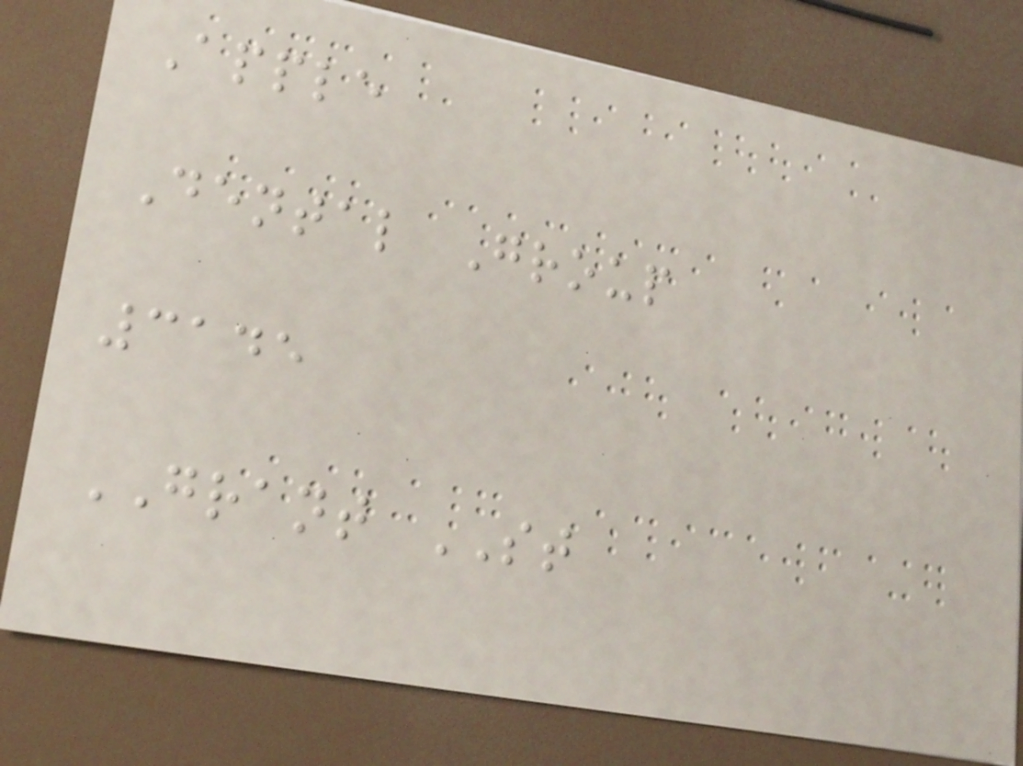Apple
Dental Group
3145
GRANT ST
